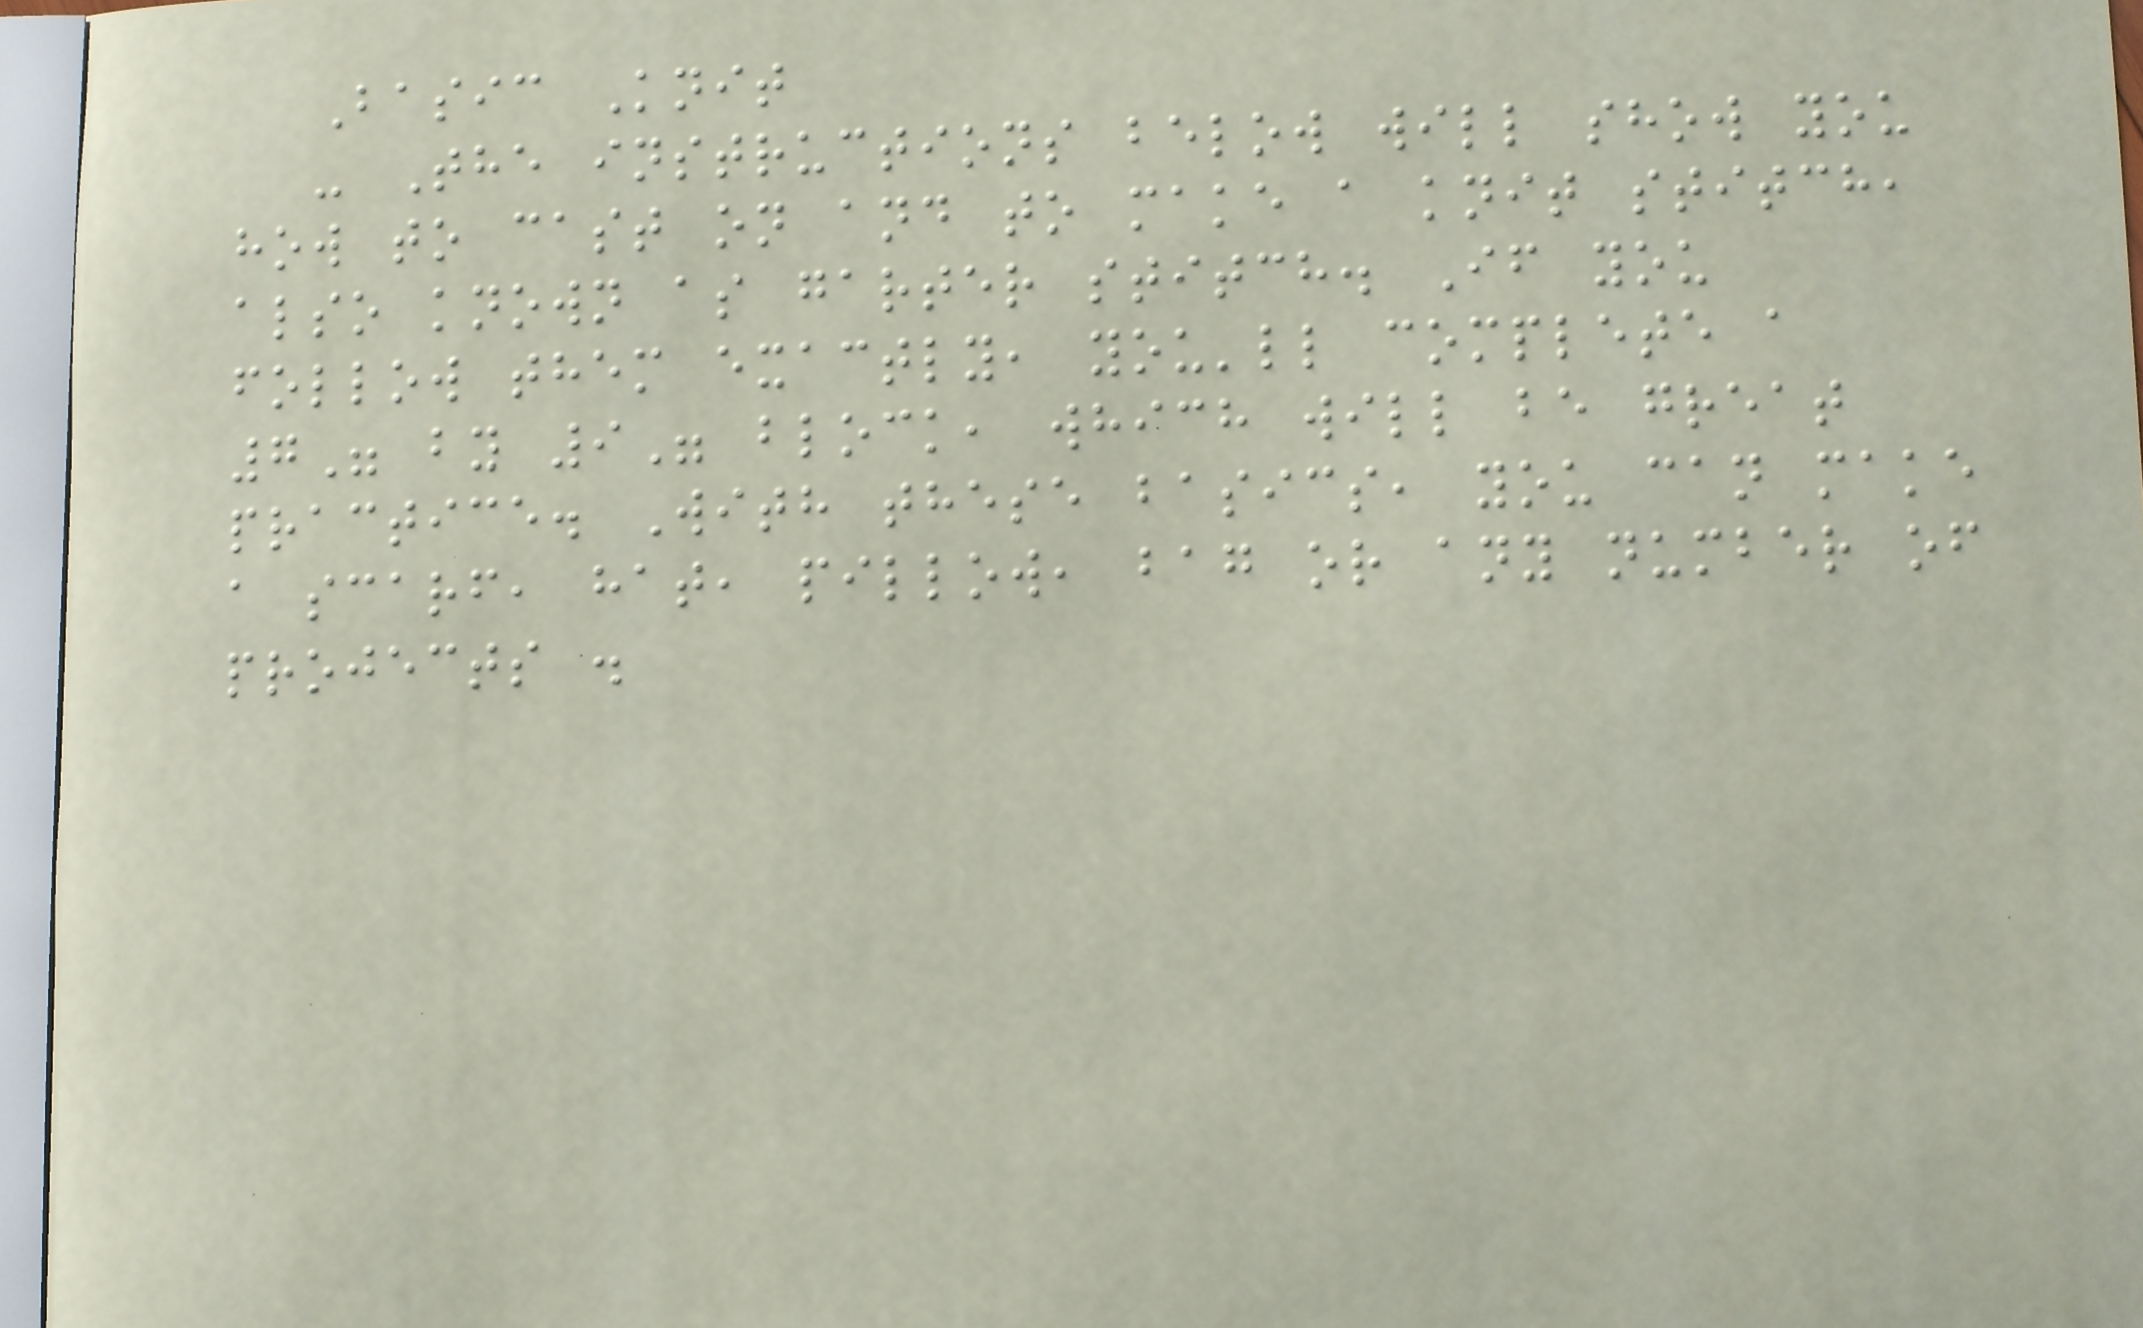Basic Knit
- The instructions below will show you
how to cast on and to make a knit stitch,
also known as garter stitch. If you
follow them exactly, you'll complete a
7" by 9" block, which will be great
practice. With these basics, you can make
a scarf, hat, pillow, bag or any number of
projects .
